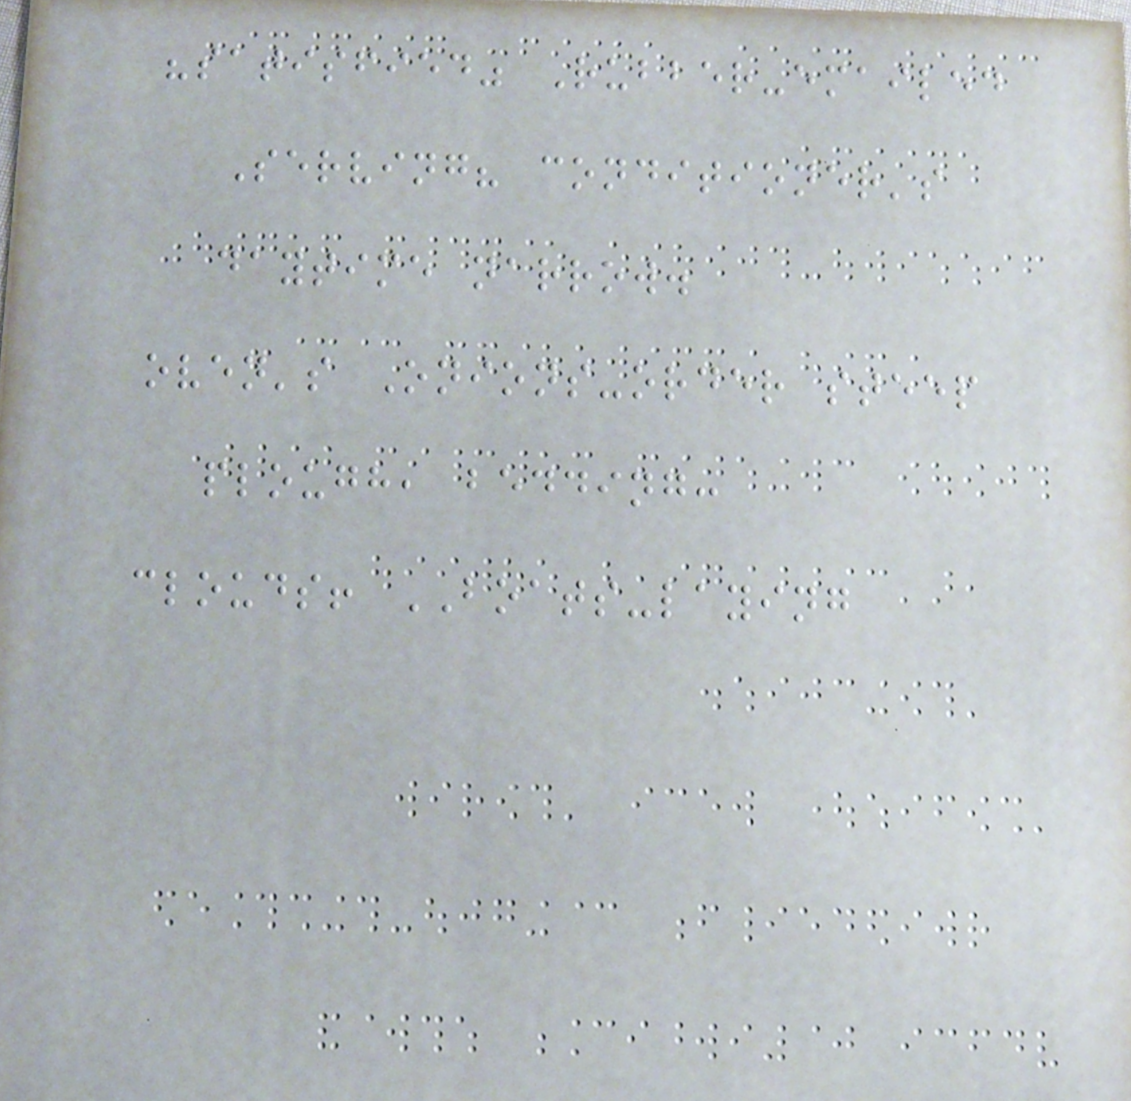"satisfied" Rubber-emailed
Serving? conditioner's
daytime narrow.
oven's Onions-order steep
plough, bedding:
clouds! BOATS-laying
